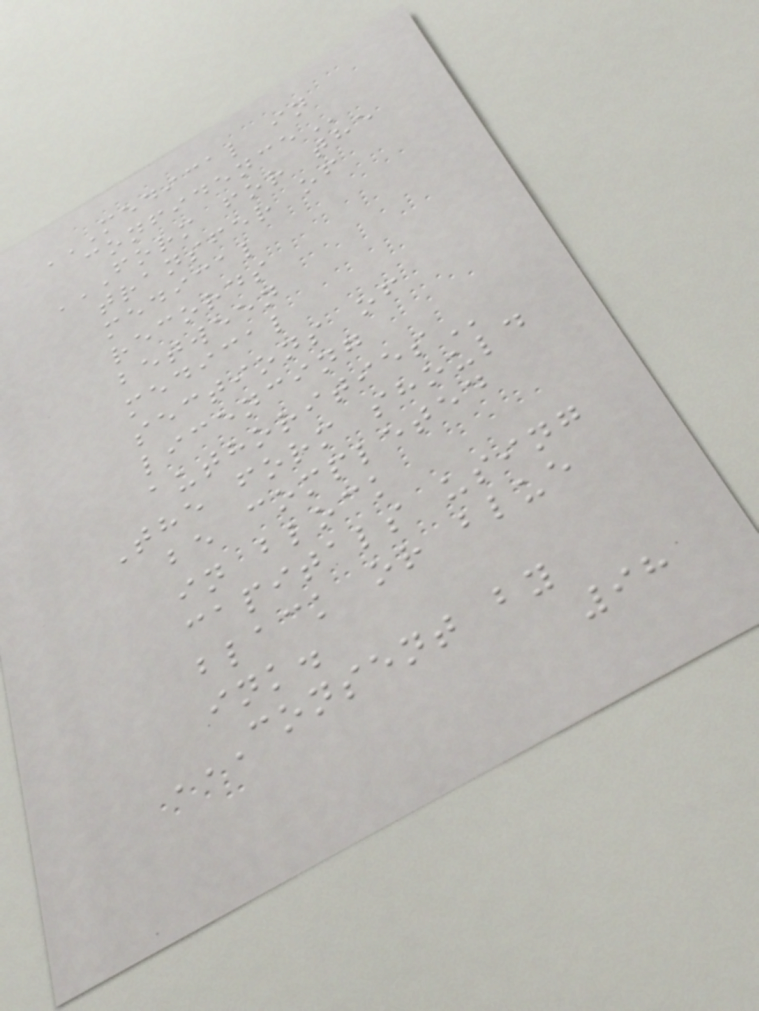MEDICAL IN
CONFIDENCE
FORM FOR THE
TRANSFER OF
MEDICAL
RECORDS
BETWEEN
MEDICAL
SECTIONS OF
LICENCING
AUTHORITIES
The form should
be completed
in block
capitals using
black or blue
ink.
CONSENT BY
98
